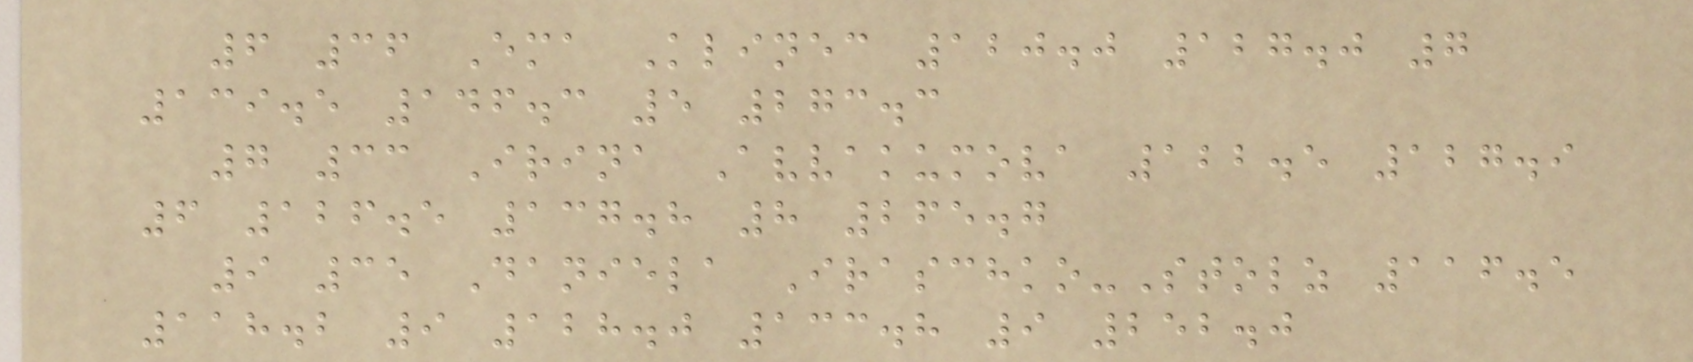6 36 Ema Klinec 120.0 127.0 7
139.5 146.3 5 273.3
7 33 Irina Avvakumova 122.5 127.9
6 126.5 137.8 8 265.7
9 35 Daniela Iraschko-Stolz 116.5
118.2 9 128.0 133.8 9 252.0
